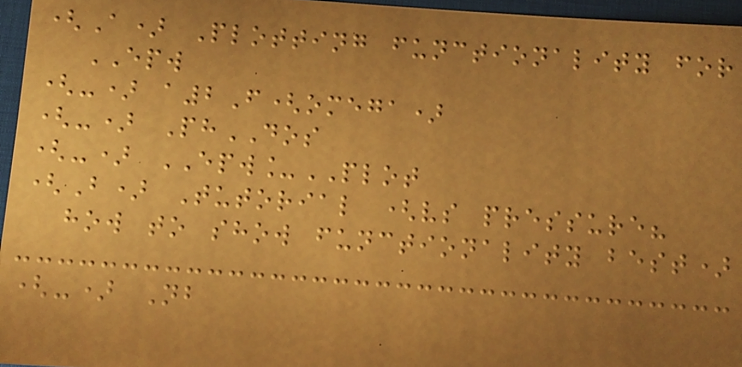(A) Plotting functionality for
EPW
(-) a2F(omega)
(-) PhDOS
(-) EPW_PLOT
(B) Tutorial (vs pressure?
how to show functionality best)
(-) Nb
